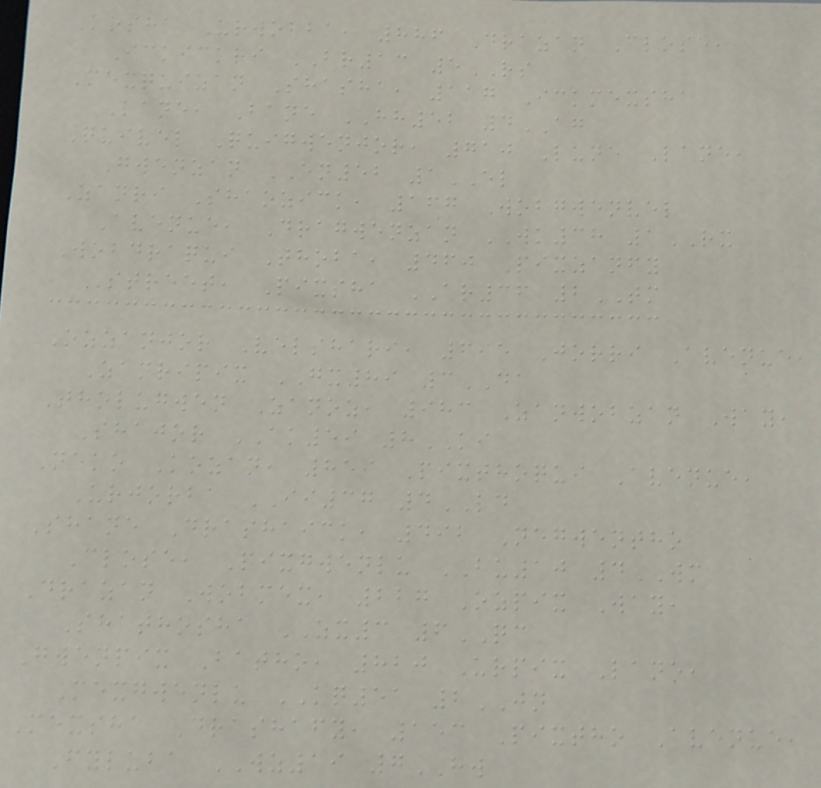Kosha Urwobba, 886 Drazan Close,
Ickickri BR13 5RS
Mexquizan Shasha, 117 Ickmexsha
Lane, Bane HH52 4AG
Quivel Quigwenjor, 710 Lune Lane,
Gwenzan EN52 1EL
Zanri Shaozick, 167 Wobgwenvel
Avenue, Dragwenzan WK38 1RX
Wobdraqui Thoba, 460 Pixzanfy
Street, Pixsha AR36 2TM
Ozzanjor Velshari, 695 Jorri Avenue,
Zanripix GX89 3DA
Tholugwen Zanoz, 983 Zanwobzan Way,
Shajor AK59 8KI
Neko Kozan, 859 Pixthoqui Avenue,
Urjorba II37 4LD
Shane Drashaick, 492 Negwentho
Close, Pixgwenlu BU10 4WM
Drazan Wobmex, 227 Ozpix Way,
Shathosha ZX3 6QC
Gwenpix Batho, 820 Urpix Lane,
Mexgwenlu KQ51 2JN
Mexsha Drashafy, 153 Pixtho Avenue,
Fyluba WZ19 7HW
